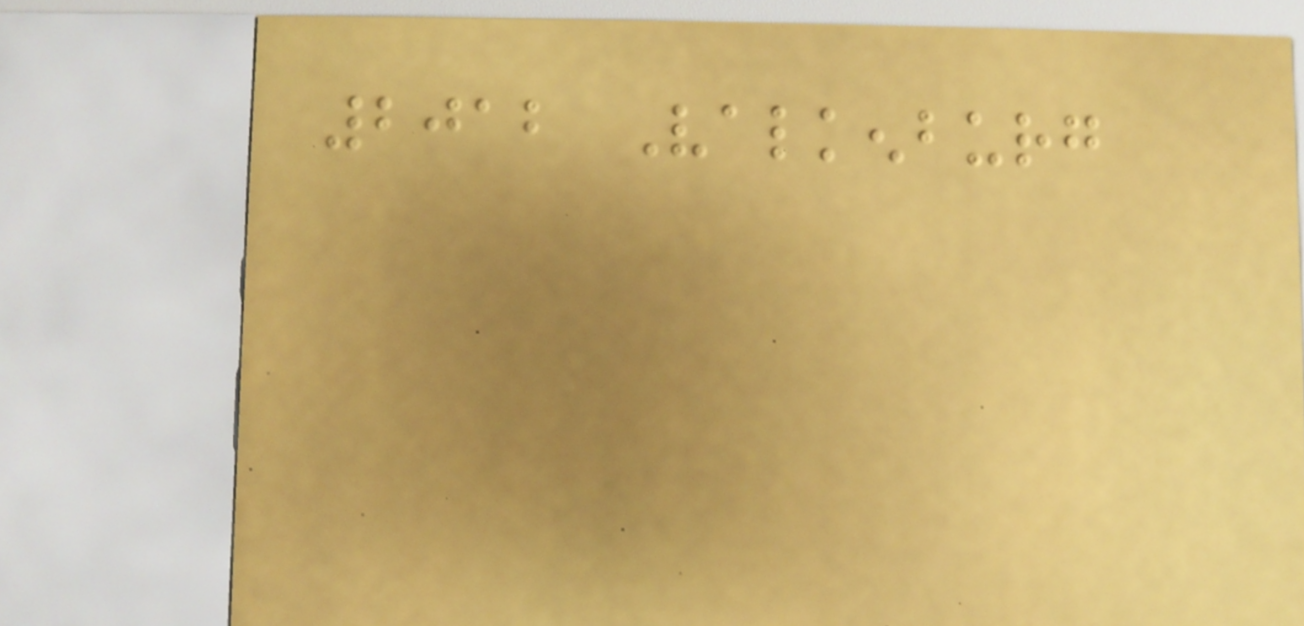2012 Valkenburg
